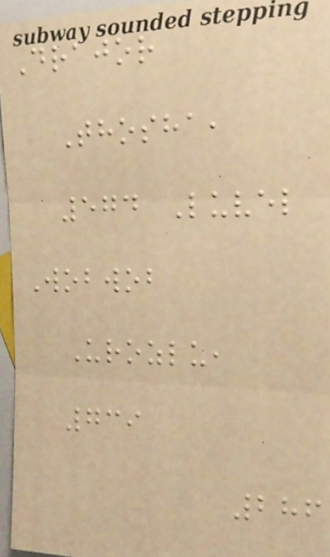Drajor
Thosha,
574 Luvel
Wobwob
Urozlu,
739
286
